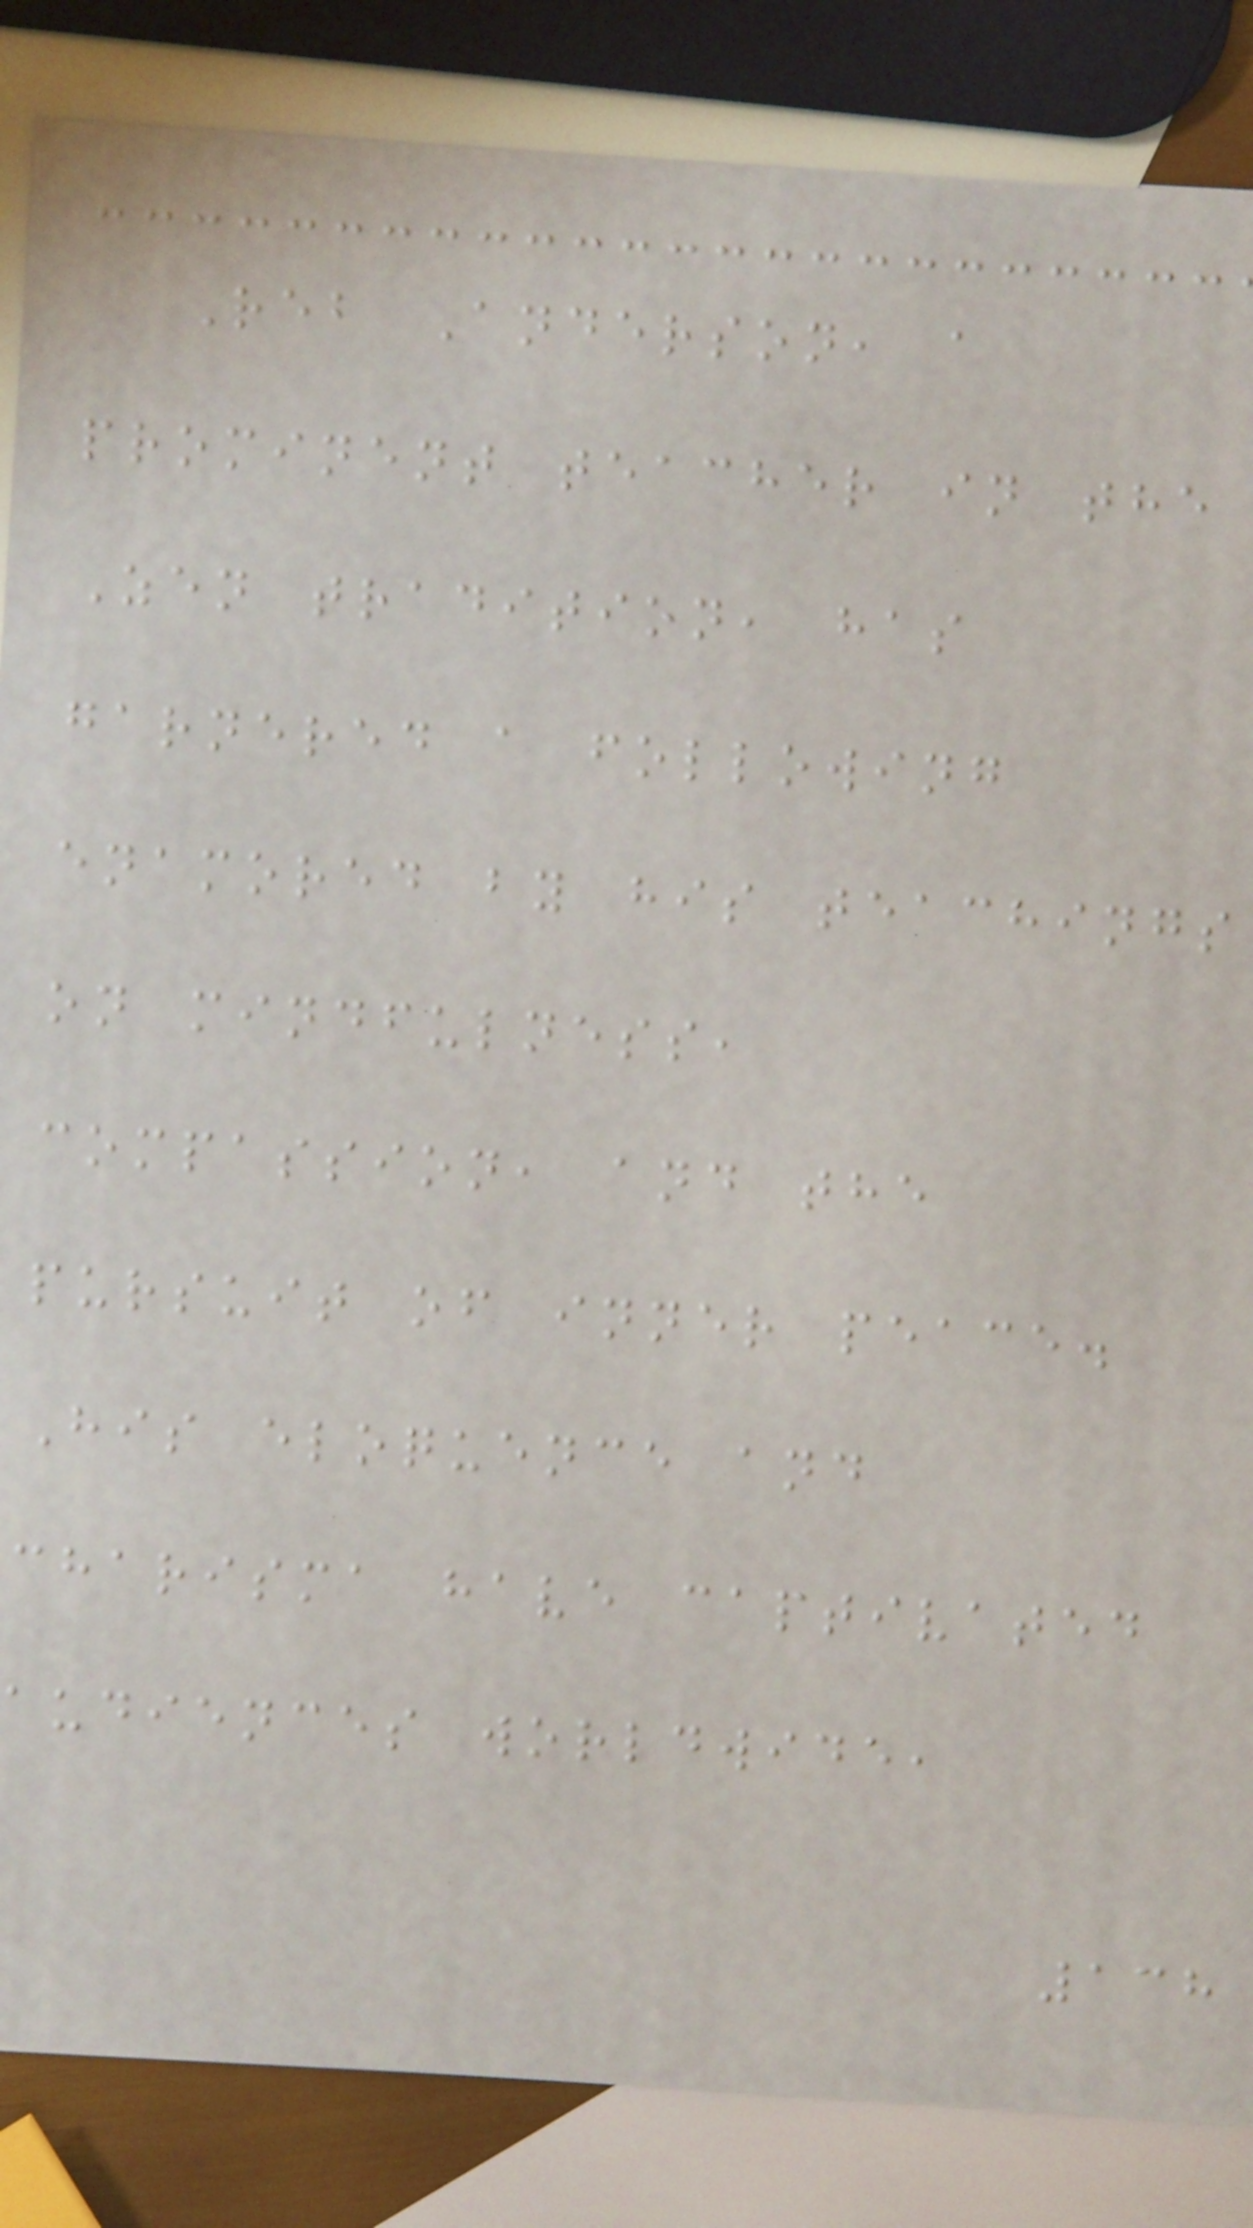Reb Anderson, a
prominent teacher in the
Zen tradition, has
garnered a following
enamored by his teachings
on mindfulness,
compassion, and the
pursuit of inner peace.
His eloquence and
charisma have captivated
audiences worldwide,
138
